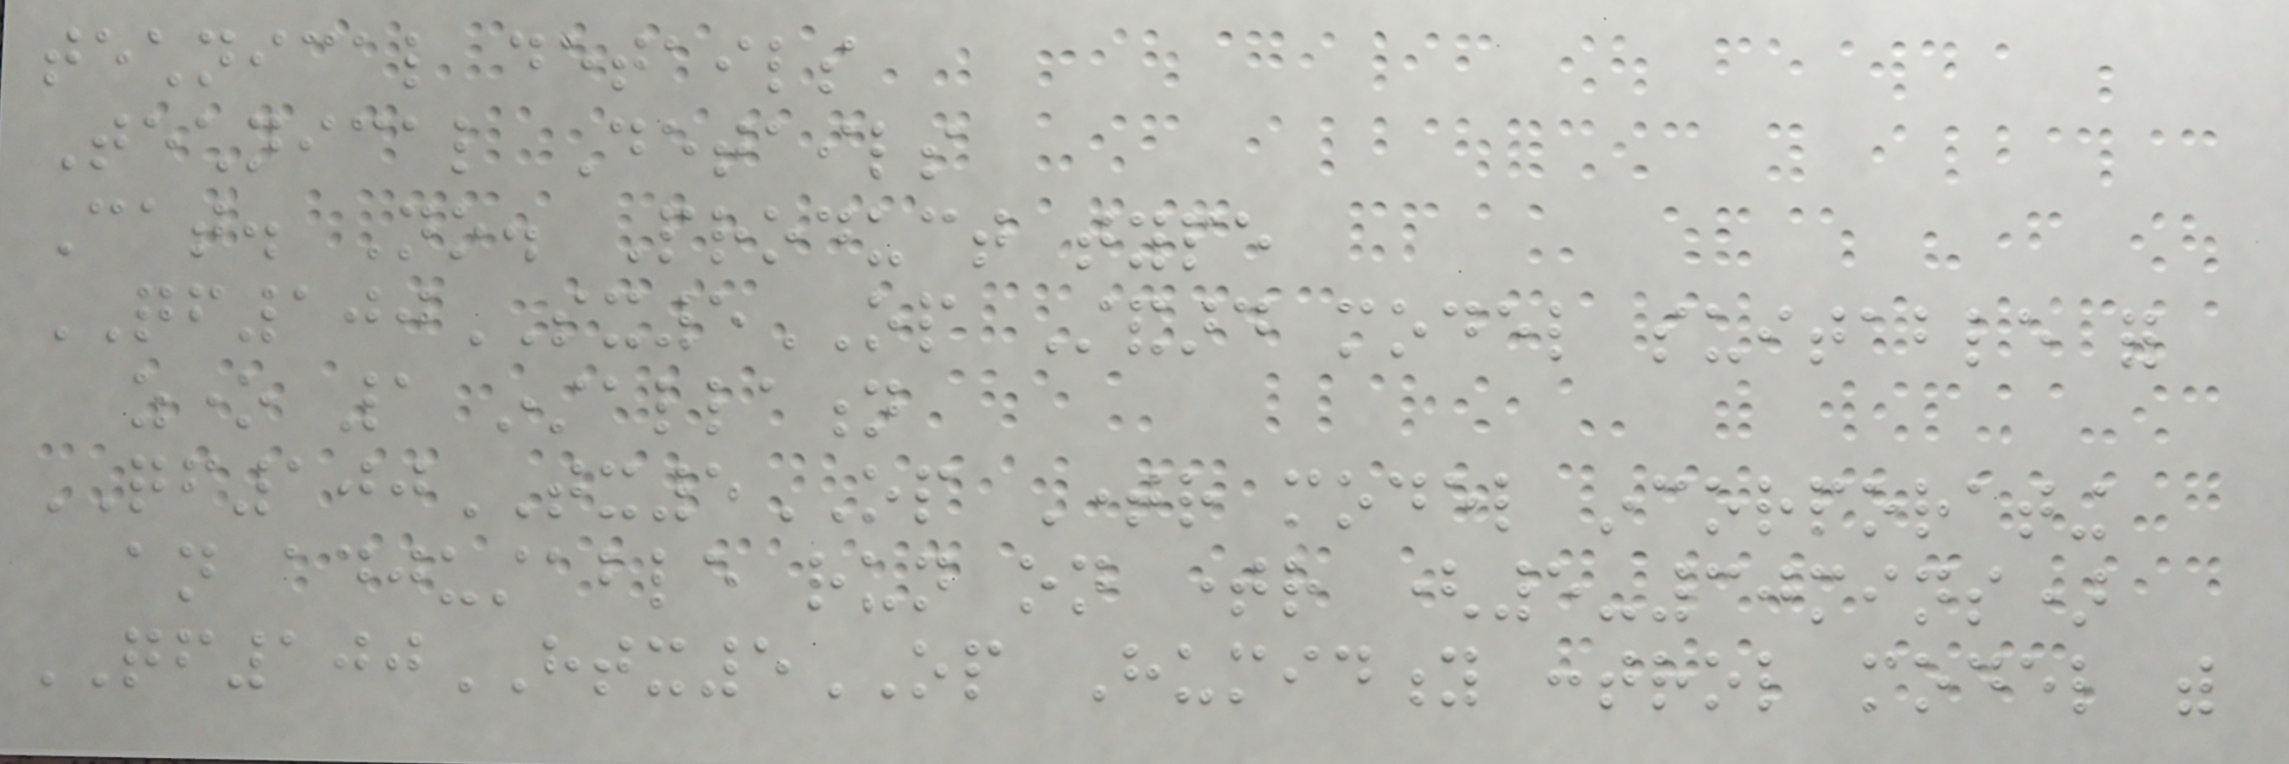technical details
Technical Details
Cat. No. Product type
QF100SX5OP Standard model suitable for
zone 1 installation
QF100TX5OP Timer model incorporating
an adjustable run on timer (5-30mins)
QF100HTX5OP Humidity control model with
